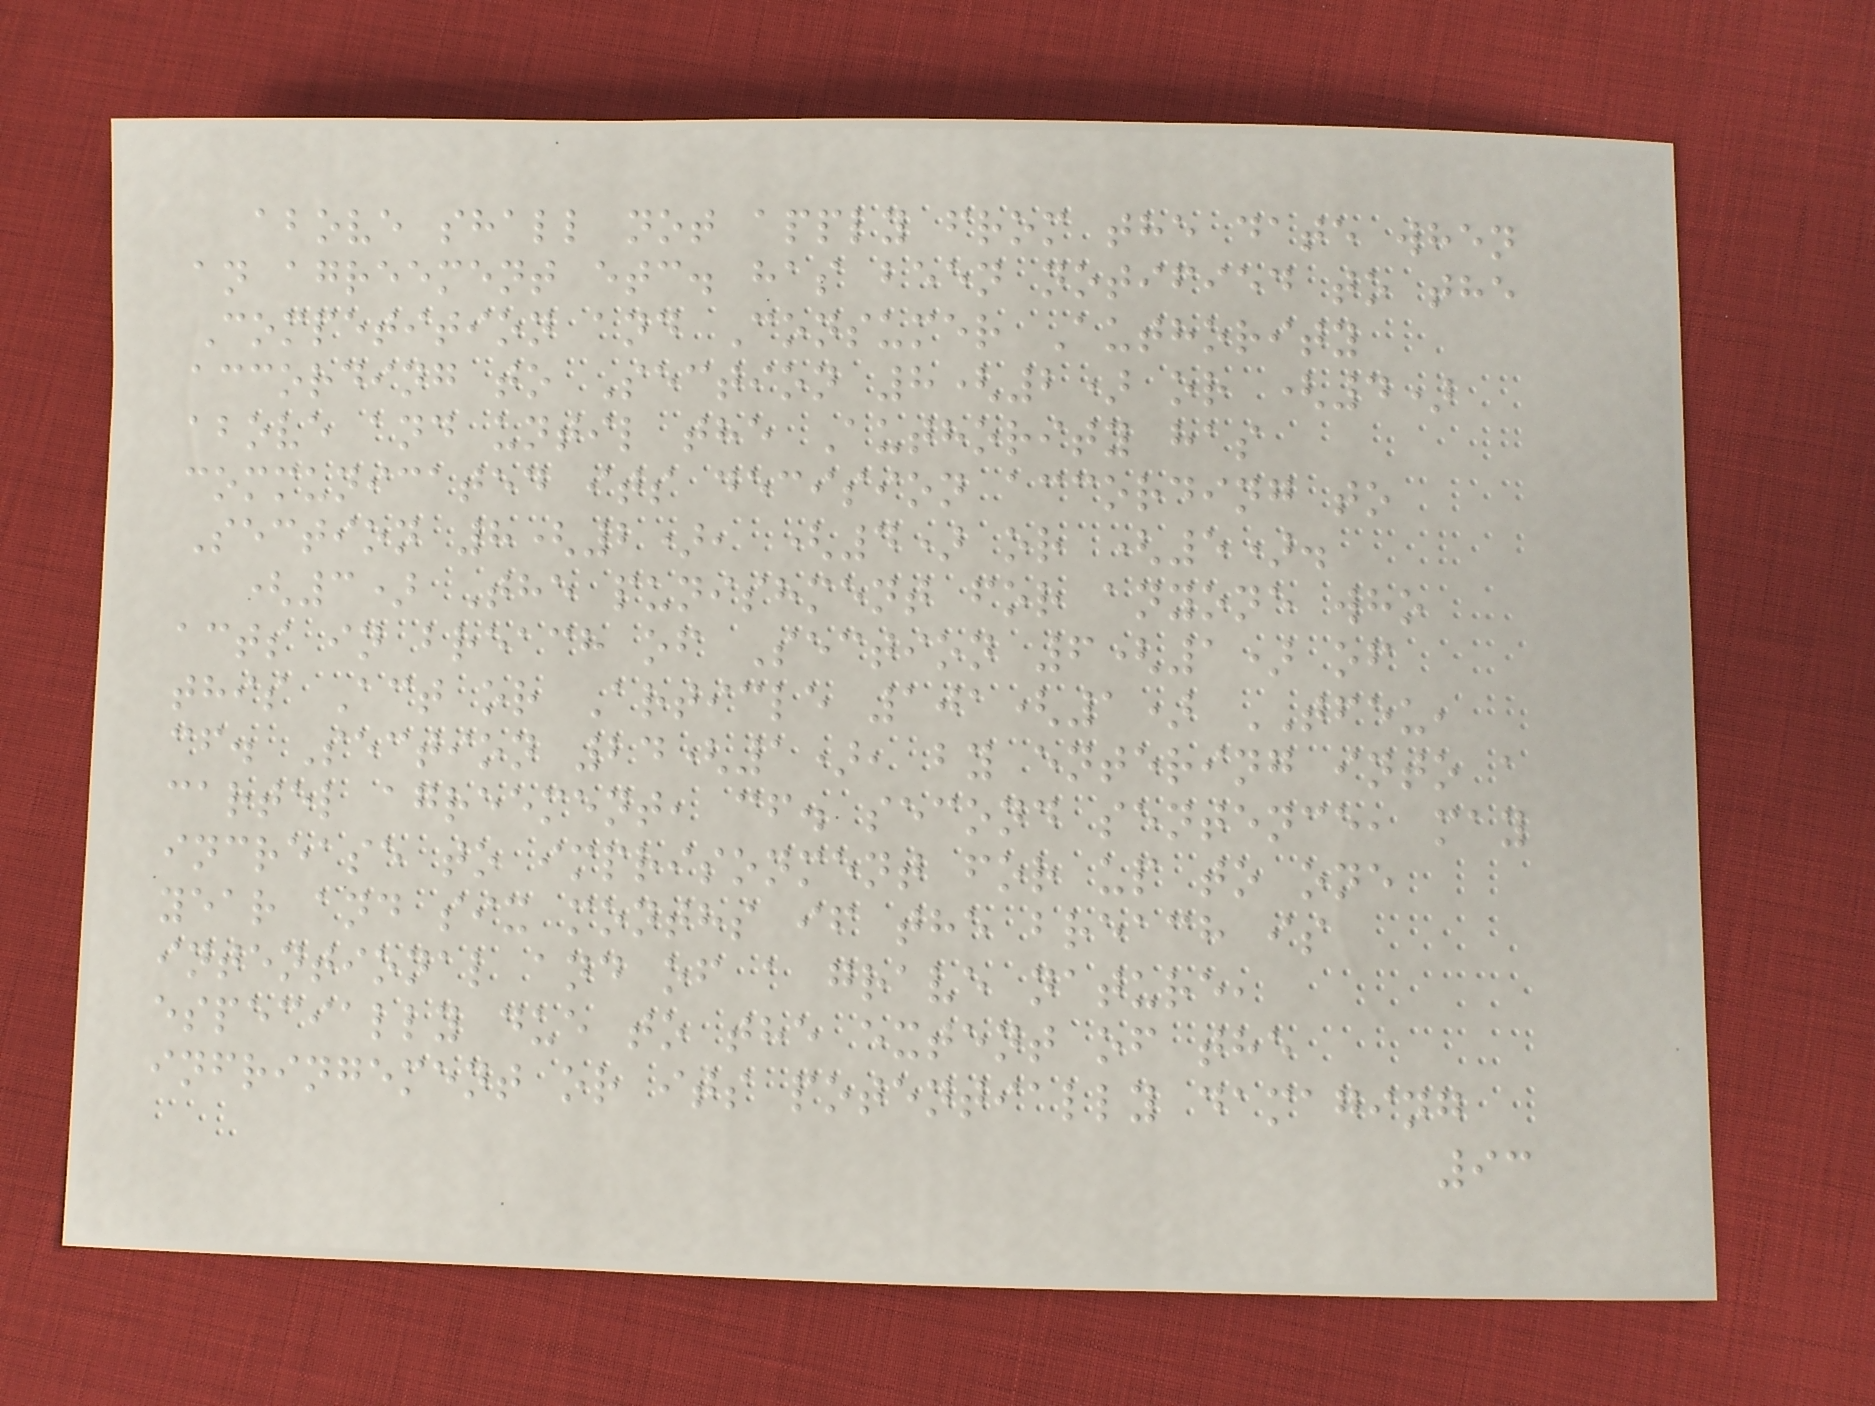above shall not apply from the date when
an agreement etc. has been notified to the
Competition and Consumer Authority
according to Section 8(2) or (4)
above and until the Authority has
communicated its decision according to
Section 8(2), (4) or (5).
(3) The punishment for anyone who
acts in breach of Section 6(1) of
this Act or Article 101(1) TFEU,
cf. Section 24(1), by entering into a
cartel agreement, cf. second sentence, may
increase to imprisonment for up to one
year and six months if the breach is
intentional and of a grave nature,
especially due to the extent of the
infringement or its potentially damaging
93
